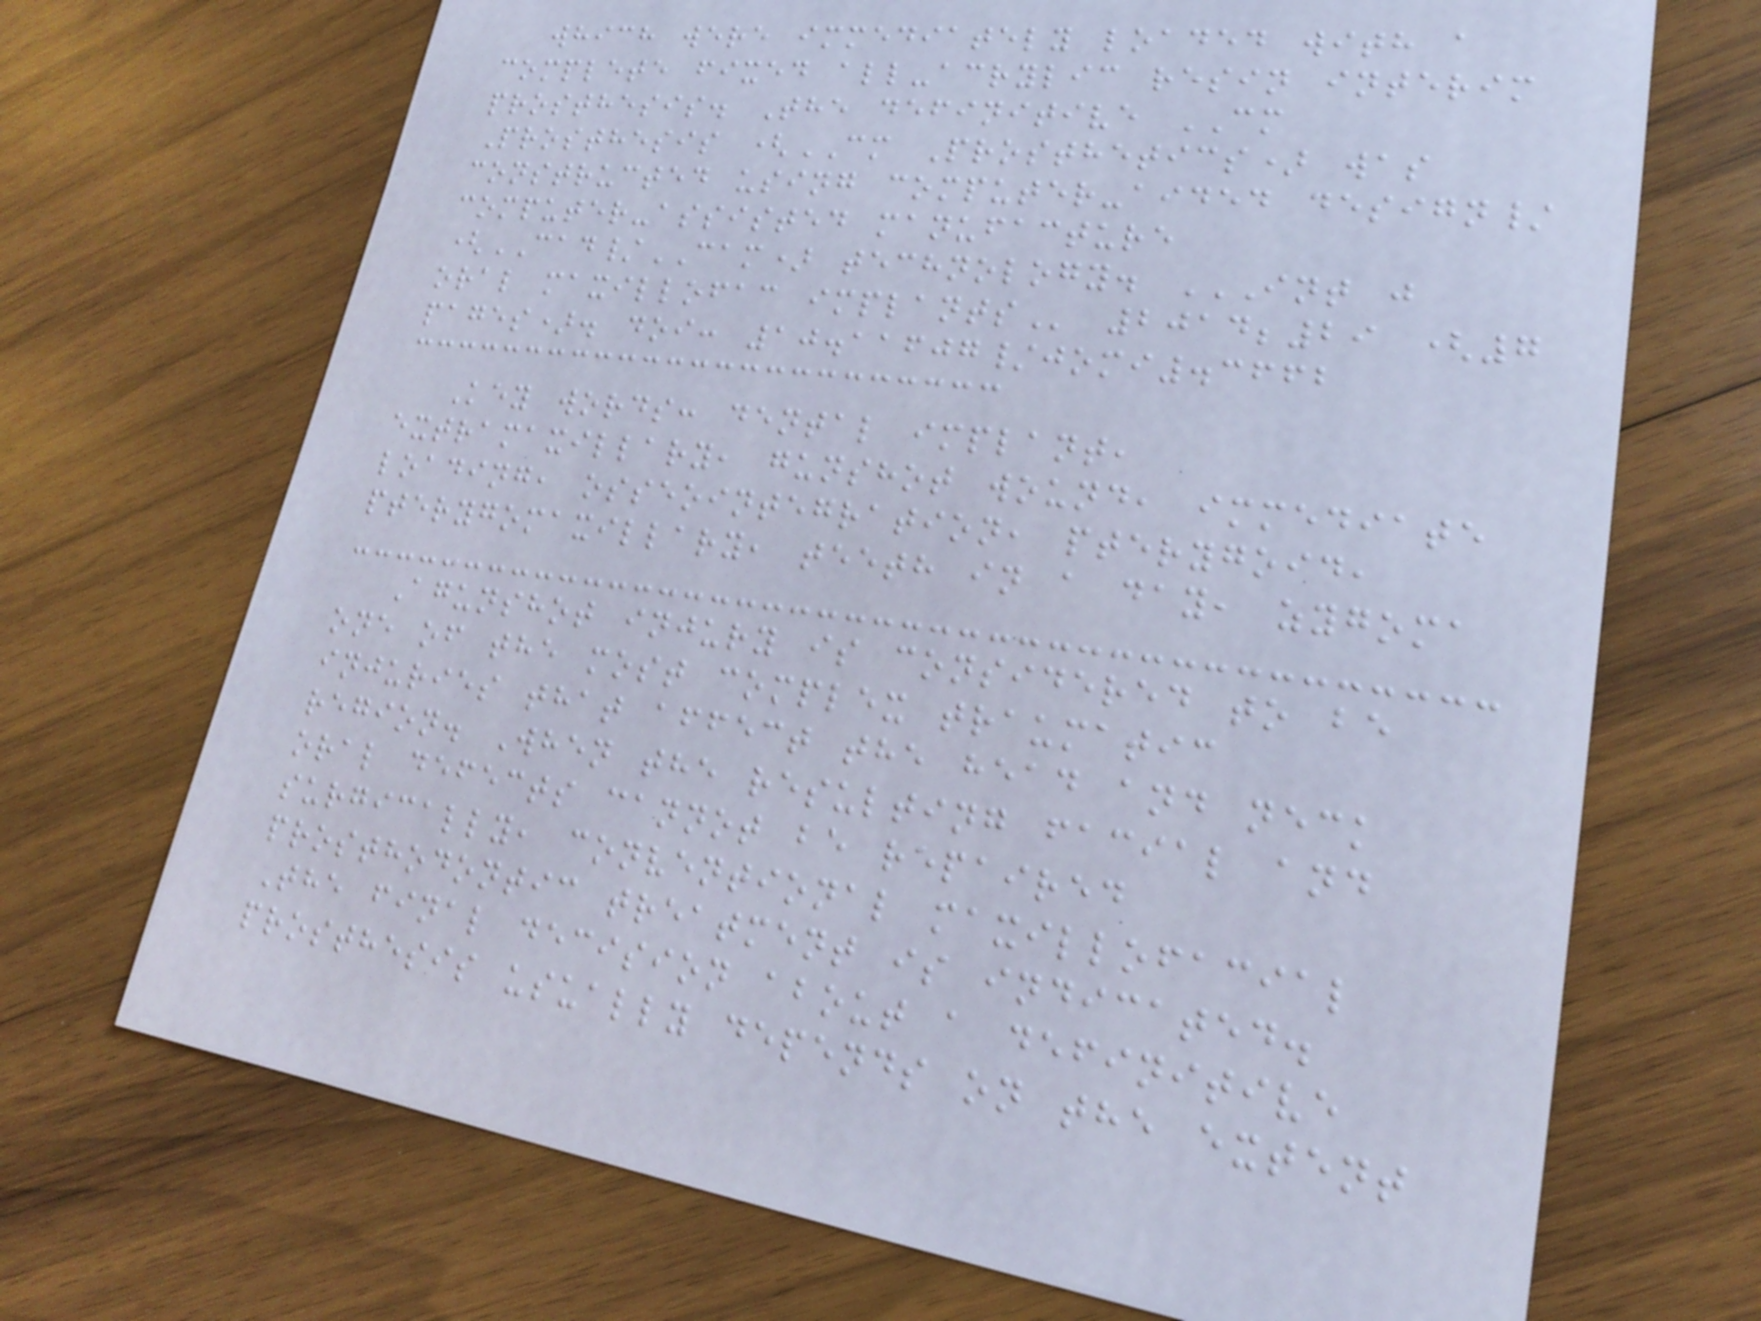which were immediately loaded with a
complete fixed all-acrylic resin interim
prosthesis. The definitive CM
Prosthesis (CM Prosthetics) was
constructed using computer-aided design/
computer-assisted manufacture
(CAD/CAM) technology. INT J
ORAL MAXILLOFAC IMPLANTS 2014;29 (7
pages). doi: 10.11607/jomi.3662
Key words: dental implant,
extramaxillary, gunshot wound, immediate
loading, osseointegration, pterygoid,
pterygomaxillary, teeth in a day, zygoma
Agunshot injury is considered to be
one of the most complex traumatic
injuries that affect the head and neck
region. When the resulting facial and
oral defects cannot be repaired
surgically, conventional maxillofacial
prosthodontic treatment is indicated.
The final decision about a definitive
prosthesis usually depends on the extent
